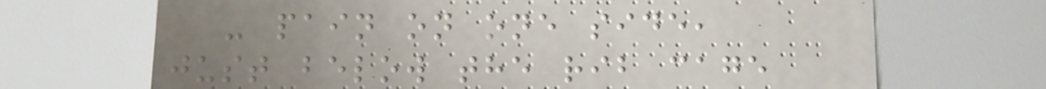- pain on one side,
just below the rib cage
